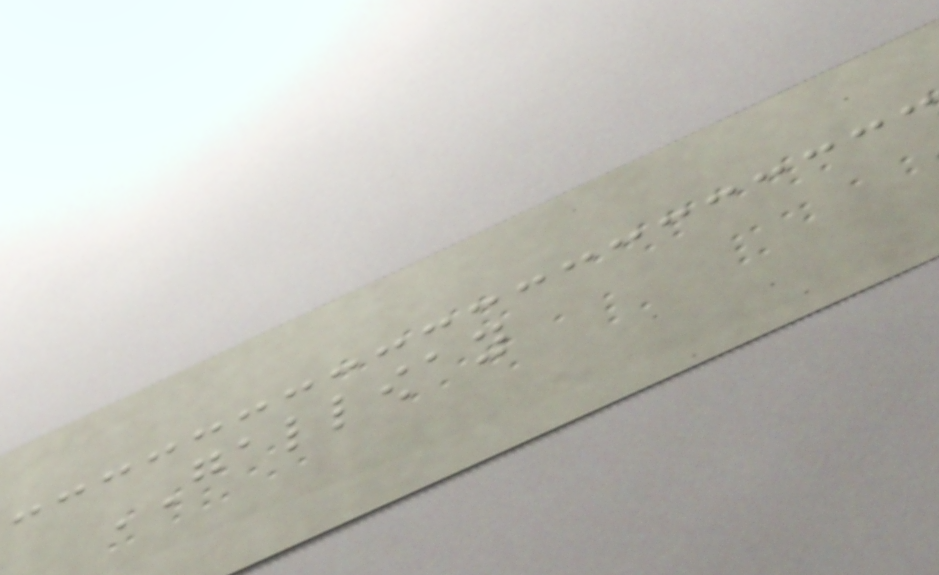GALLOWAY
